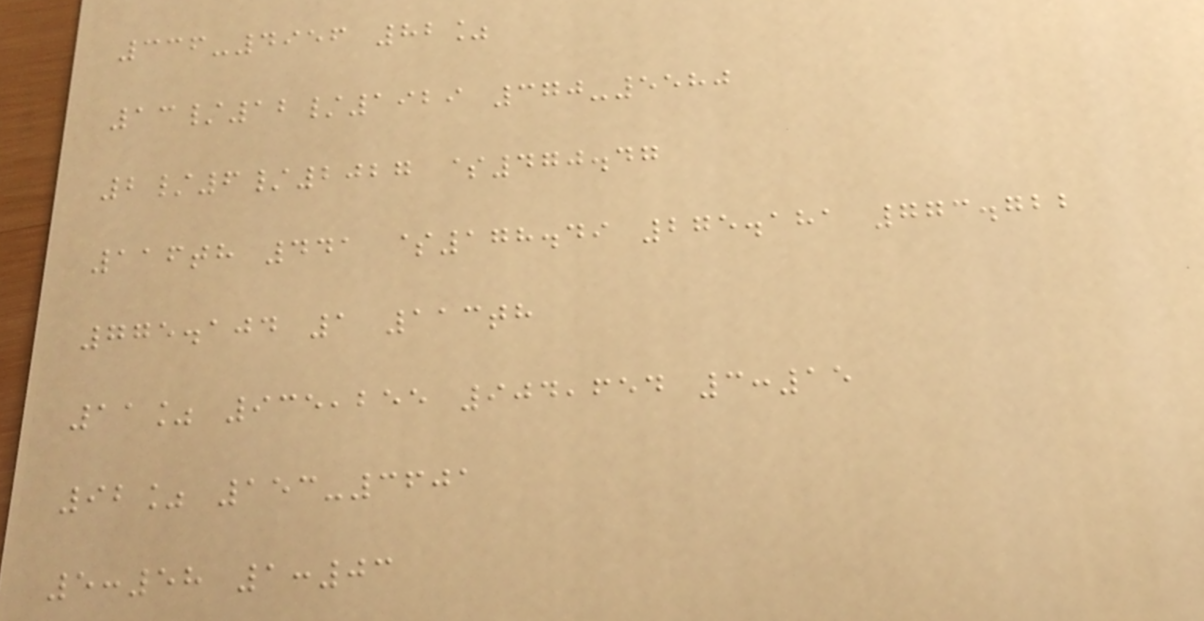336-4956 82%
13/12/1929 370-5580
2/6/2027 $470.47
116th 441 $178.49 275.181 773.722
775.104 1 113th
11% 935,255 904,654 3:15
92% 153-3601
5:58 1:03
